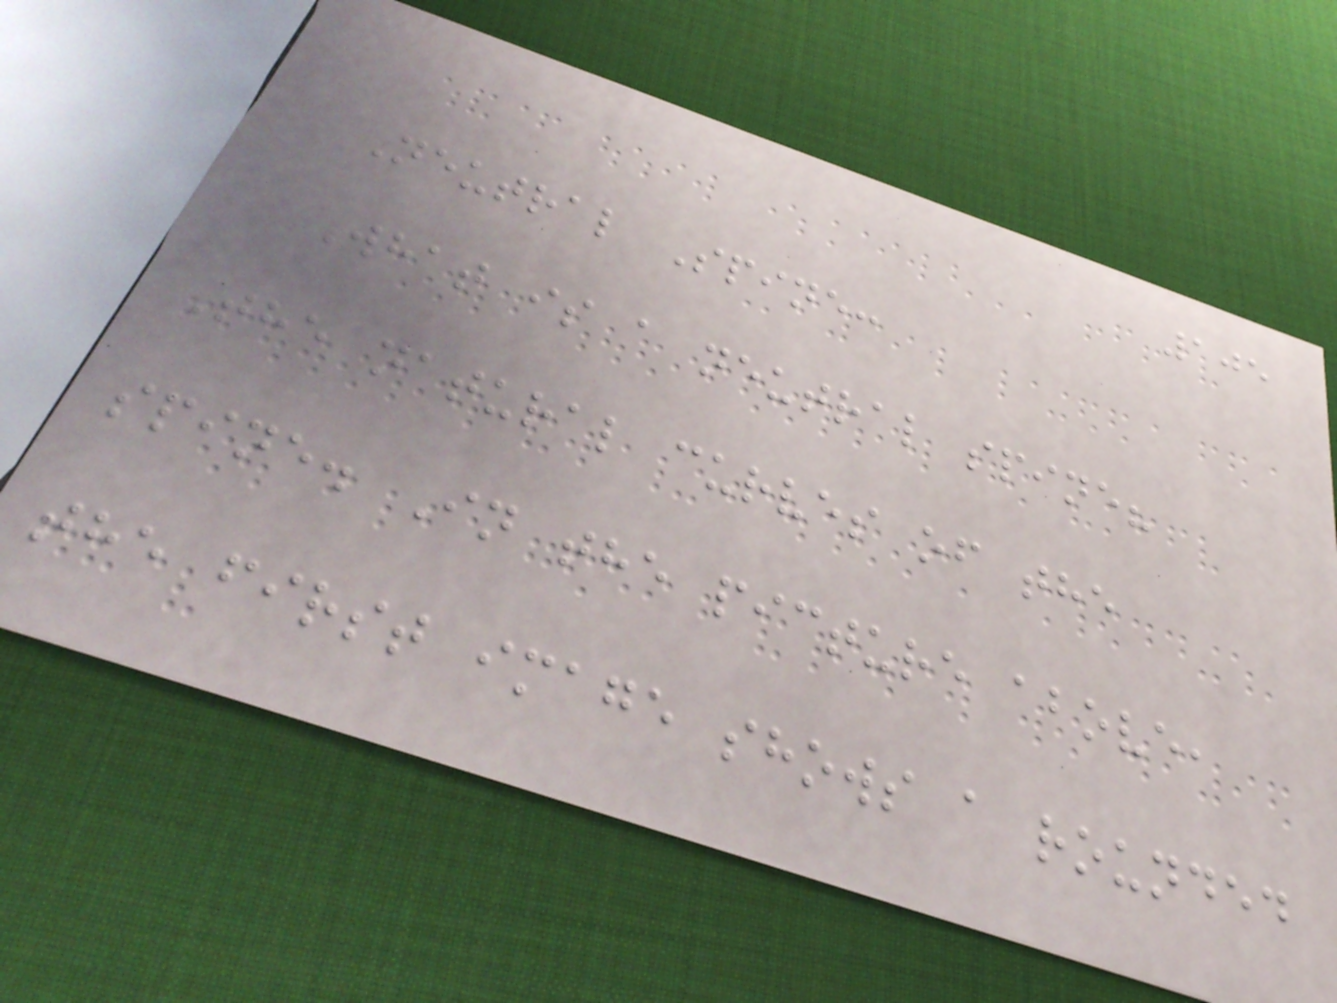105
Neutral Spine:
What is a neutral spine?
The natural curves of the
spine. In the picture above,
the first image shows a rounded
